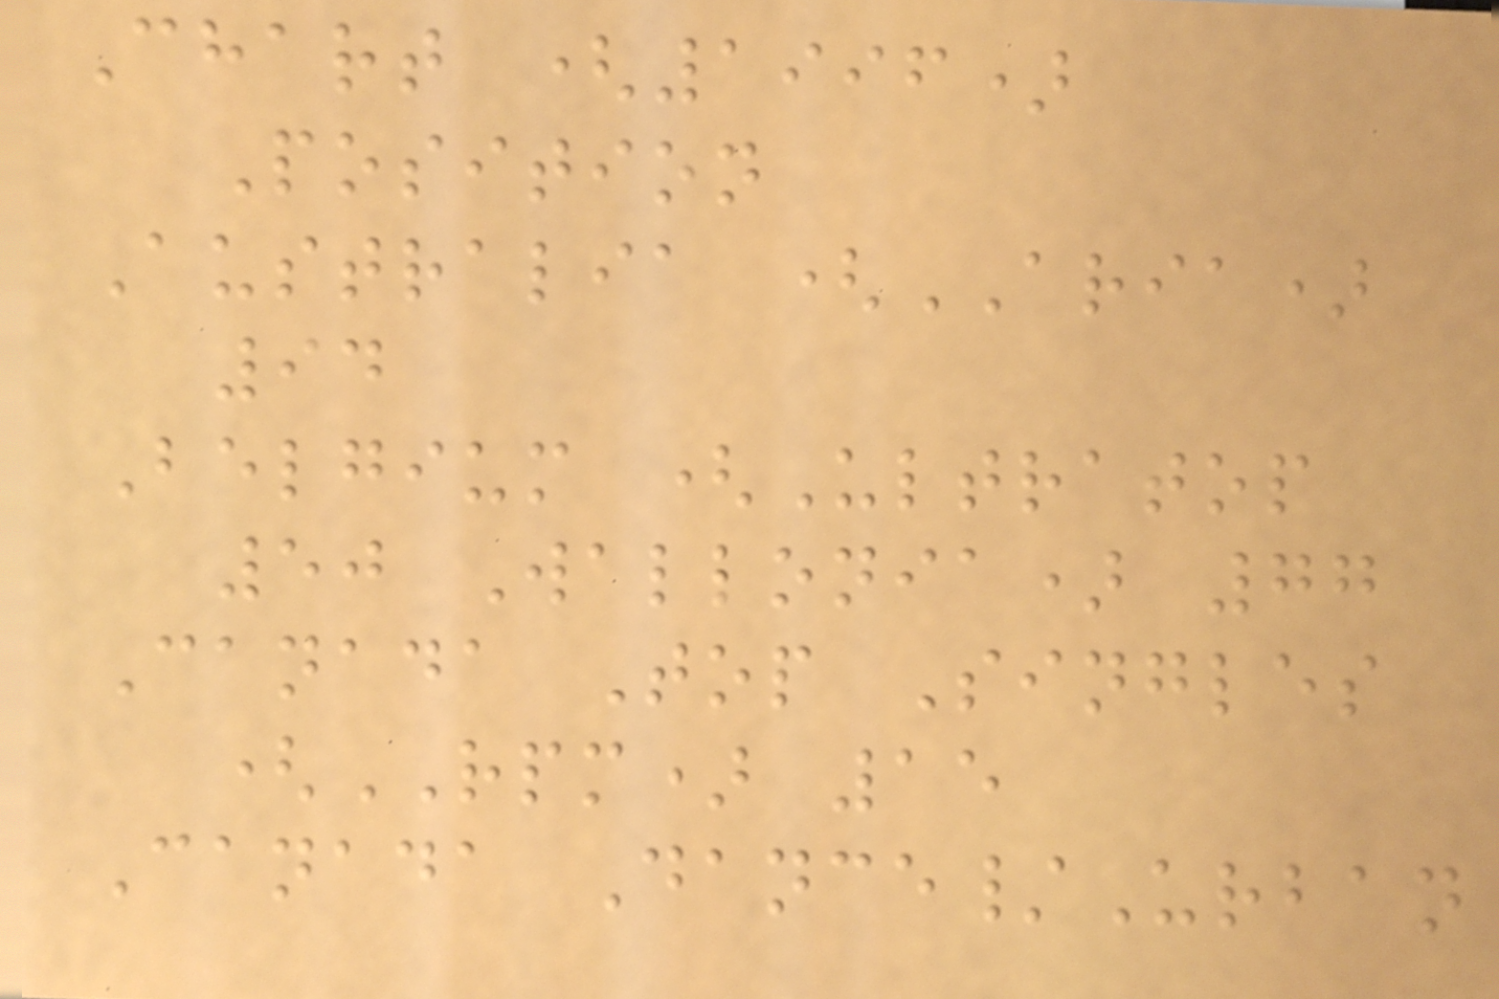Chart (1996)
Position
Australia (ARIA)
94
Belgium (Ultratop
50 Wallonia) 77
Canada Top Singles
(RPM) 15
Canada Dance/Urban
